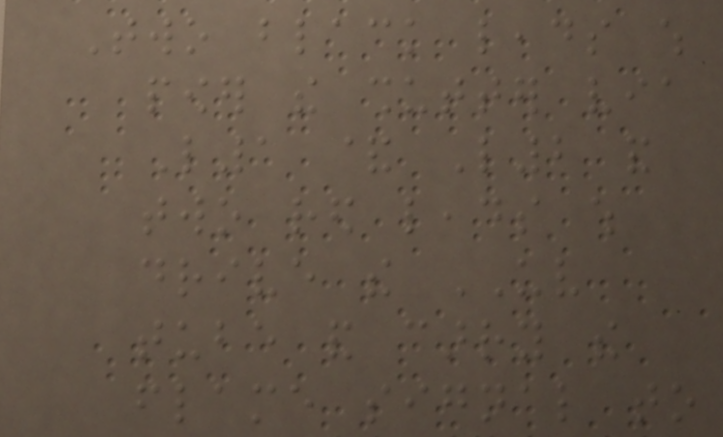Two black leads which
power the shutter via
L1 & L2 and
two red leads which
drive the UV
tube and carry the
flame signal to
